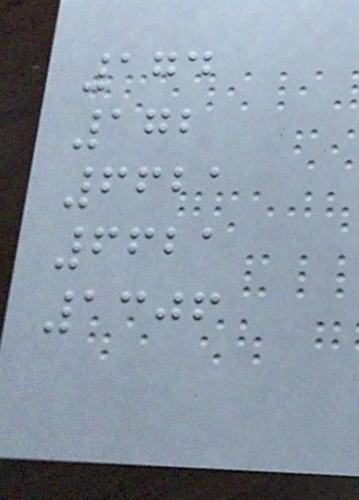174
172
6621
6621
1306
